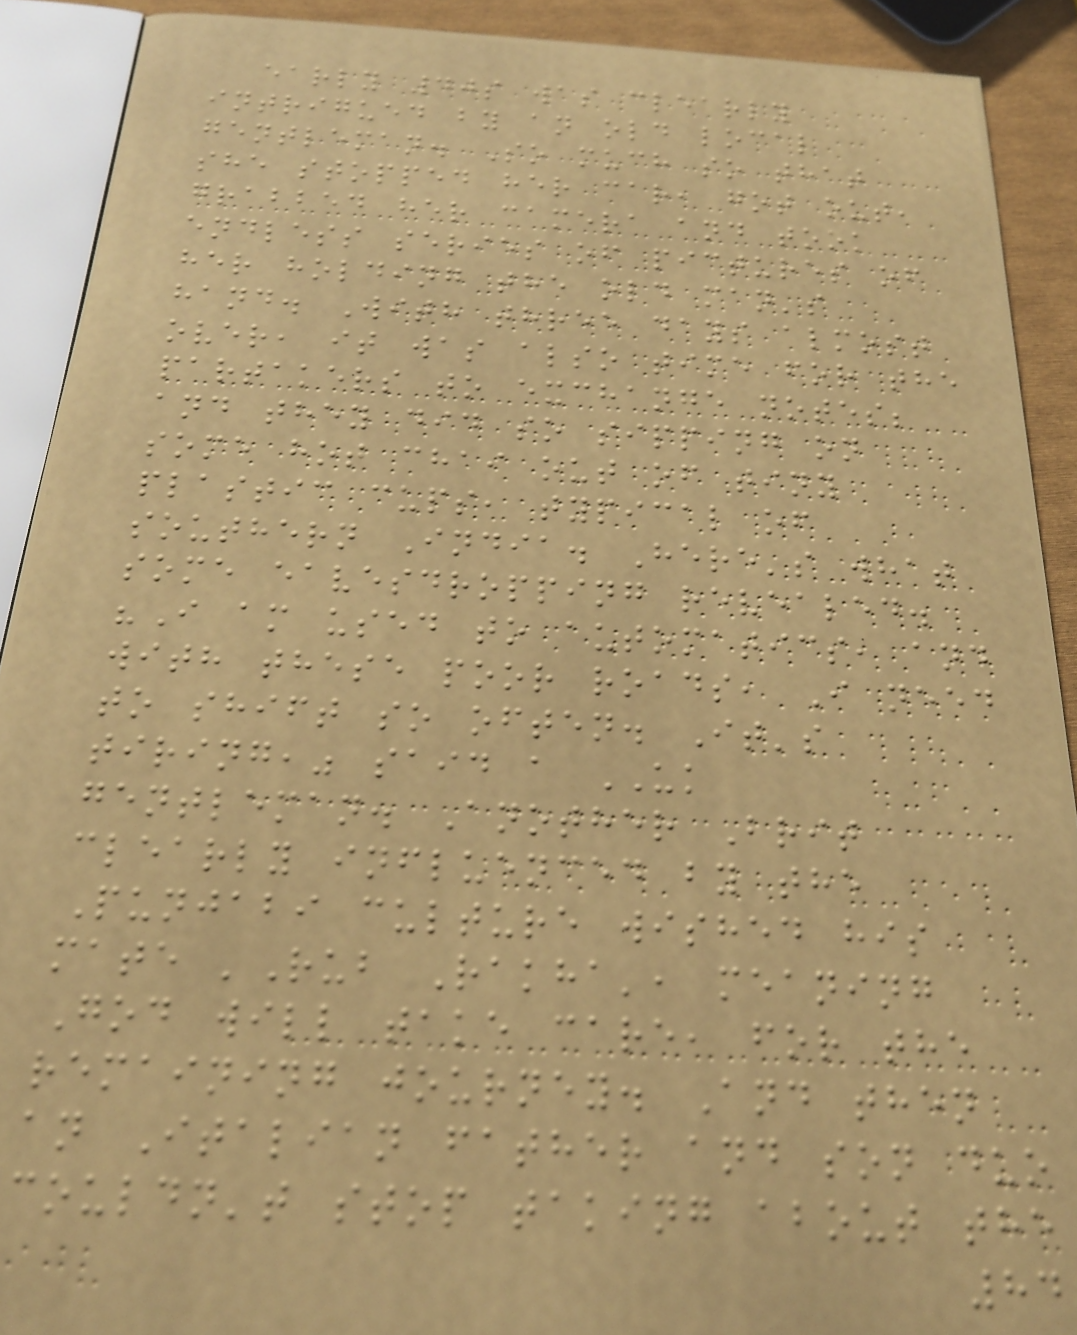early 40s was clearly
intrigued by an old local
gentleman. So much so that
she stopped her car, got out,
grabbed her camera and took
endless series of pictures of
her holding the old man's
hand. With three days almost
over, it was also time for the
partakers to exchange notes;
and they did so sipping on
some hot chai out of tiny
plastic cups, typical of
southern India. Here's what
some eavesdropping revealed.
"I am used to automatics, and
with these poor roads, I need
to shift so often. It's
tiring," said a UK
gentleman. Another Brit
clearly influenced by the
Punjabi culture wished his
mate 'Rub Rakha', meaning
God will take care, for the
remaining journey. And then
an Italian father and son duo
couldn't stop taking about the
84
